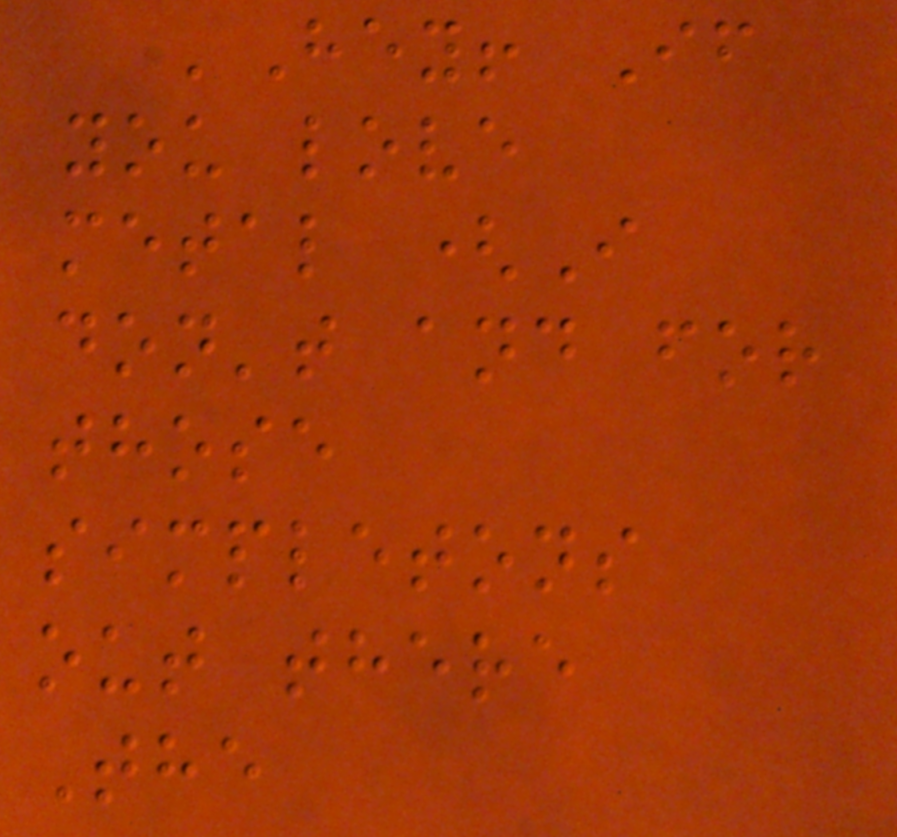'Hey! If
you love
metal (I
don't and for
those
simpletons
out there
The
